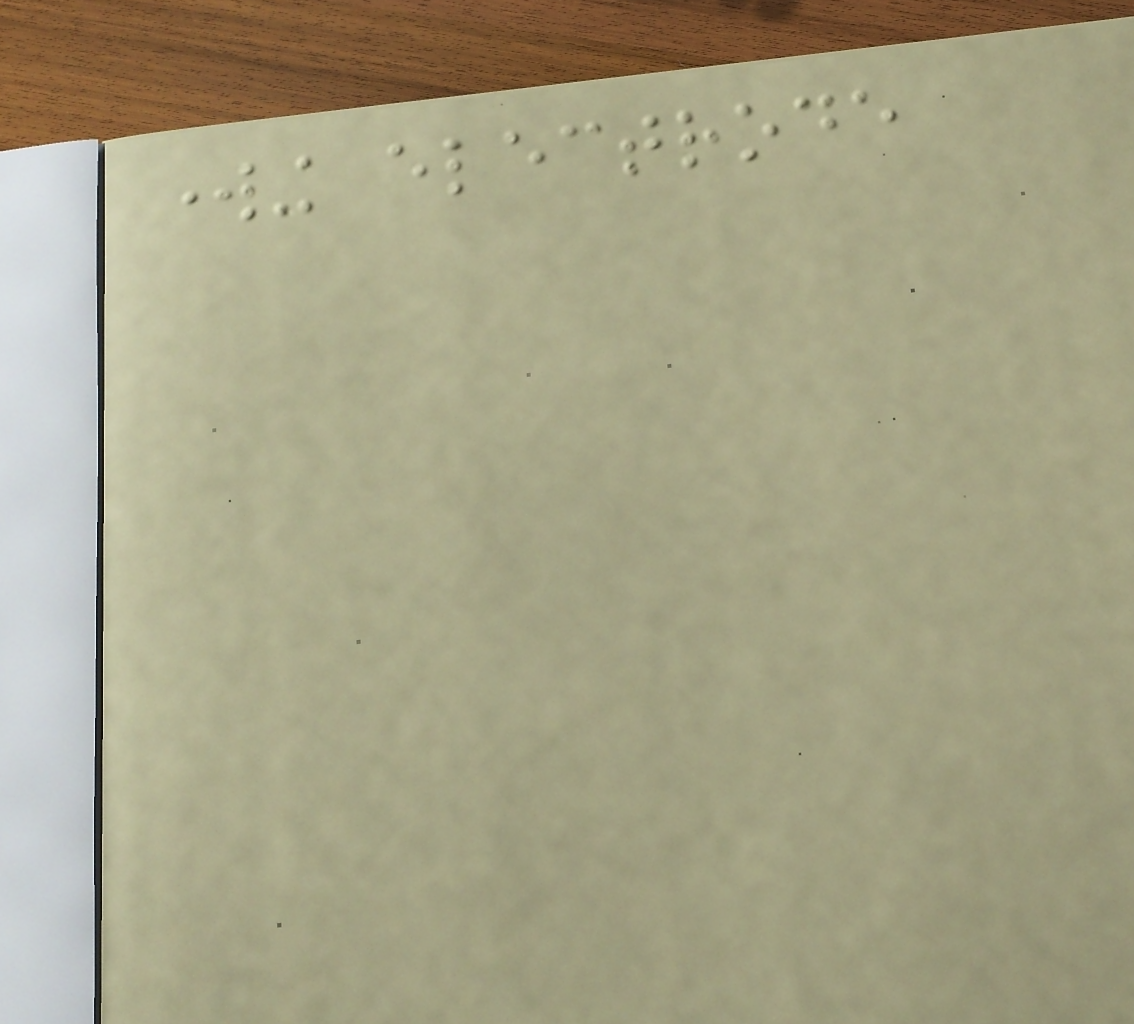working electrode
